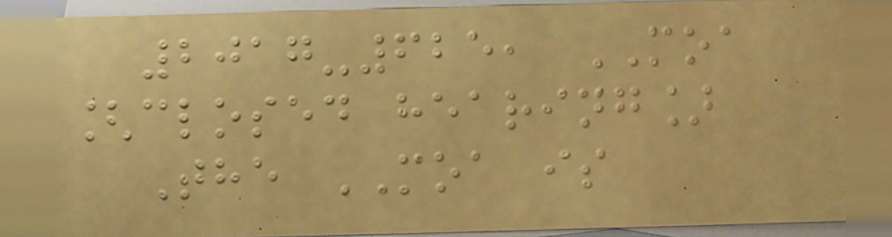2017-625, MOA
[closed hearing]
The MOA is
